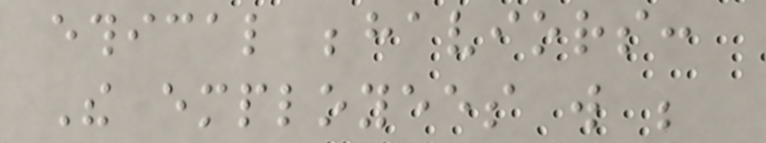ethical behaviors:
The employees will be
